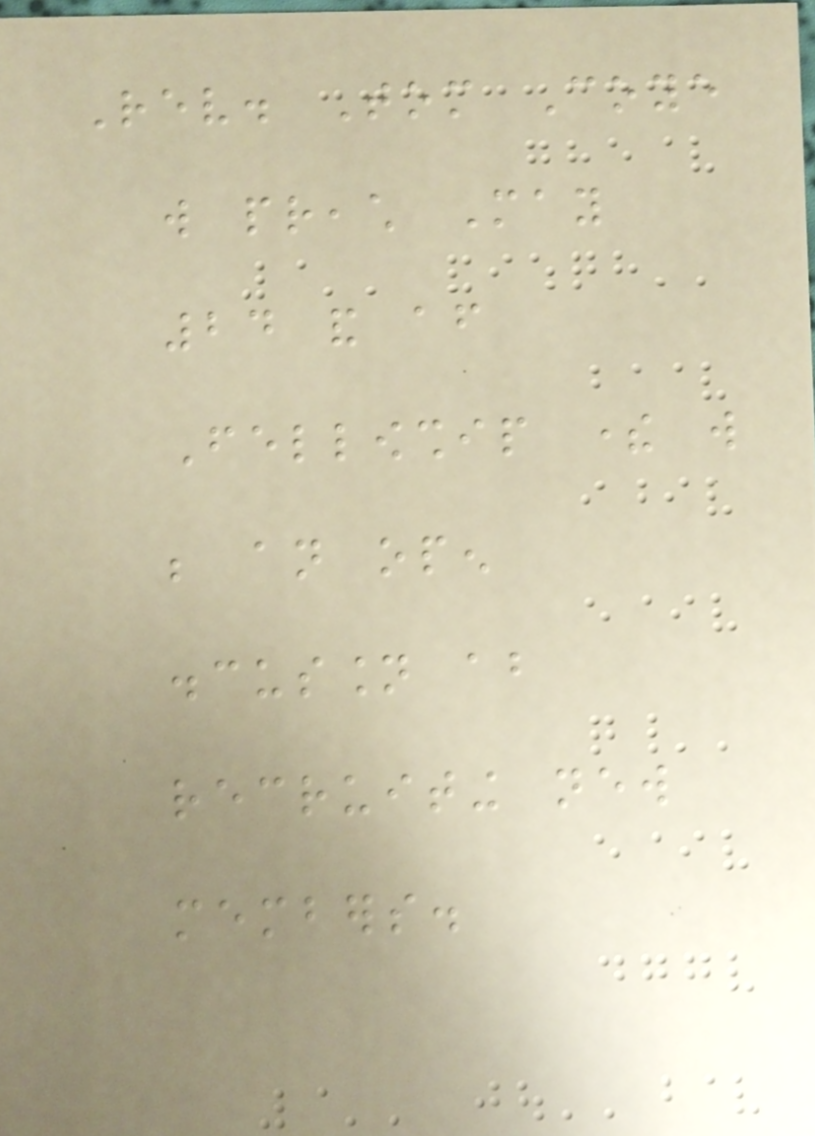Rev. Tom Coye
will preach May
24 and after
Fellowship there will
be an open
discussion about
recruiting new
members.
